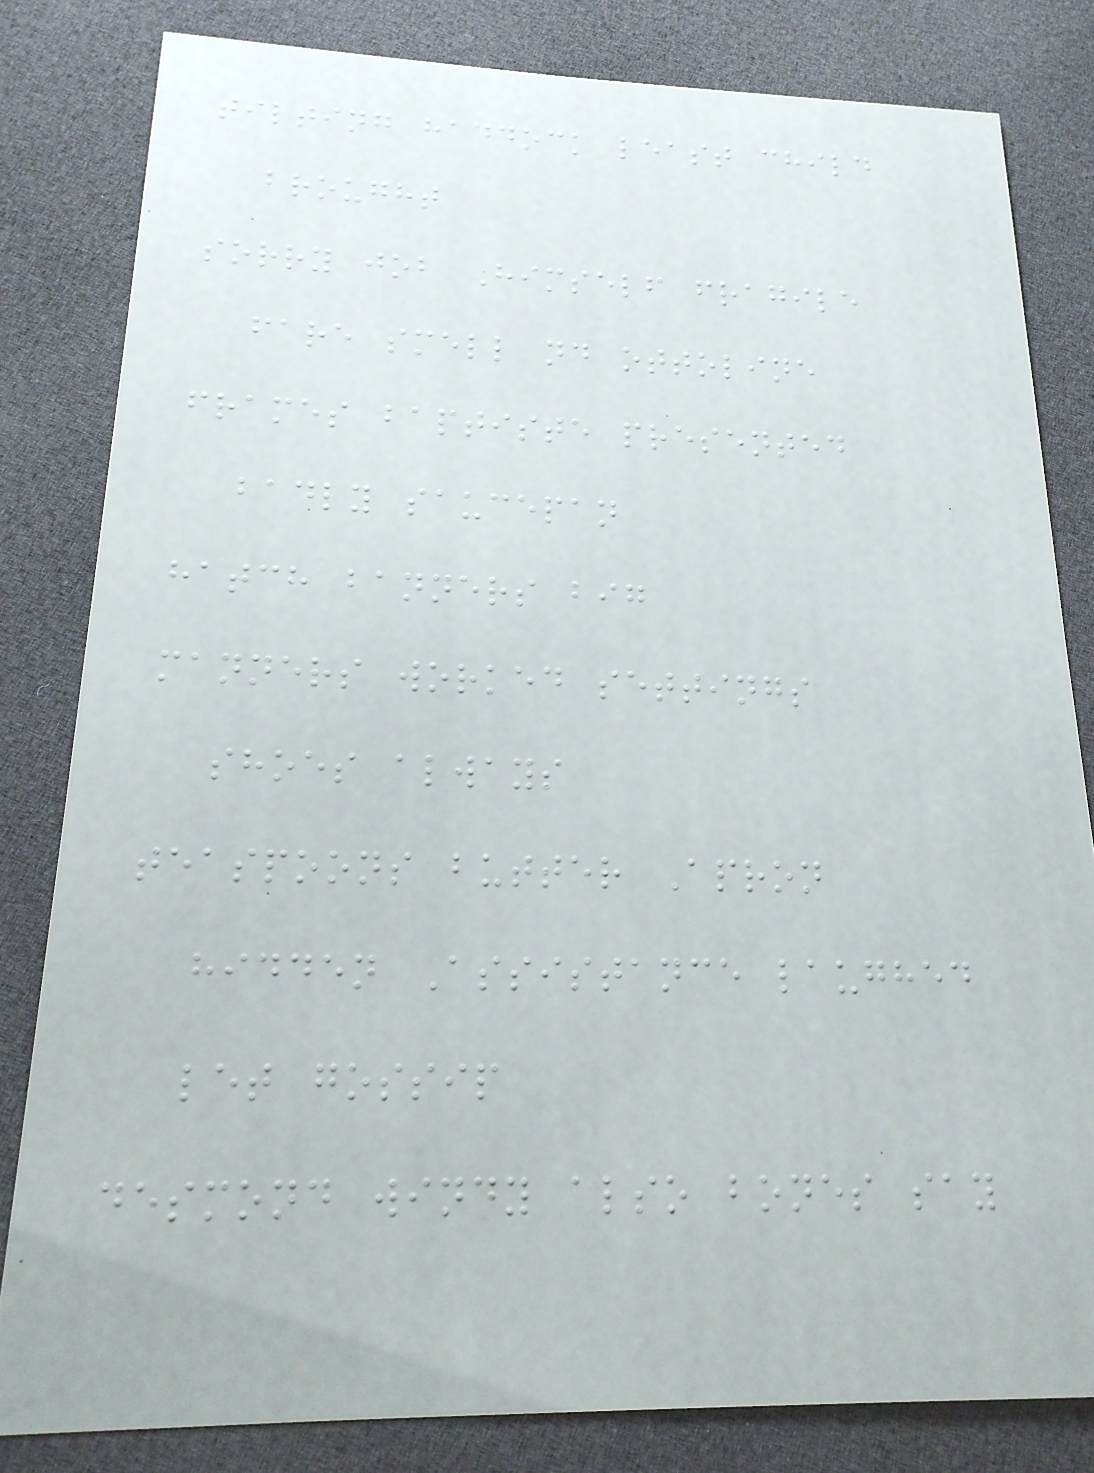tilting haddock least child
brought
sorry job Himself fragile
fare smell nd ottoline
frames baptiste presented
badly saucepan
hatch banners big
manners worked settings
shoes always
teaspoons butter Apron
hidden Assistance laughed
let gossip
desmond windy also bones say
